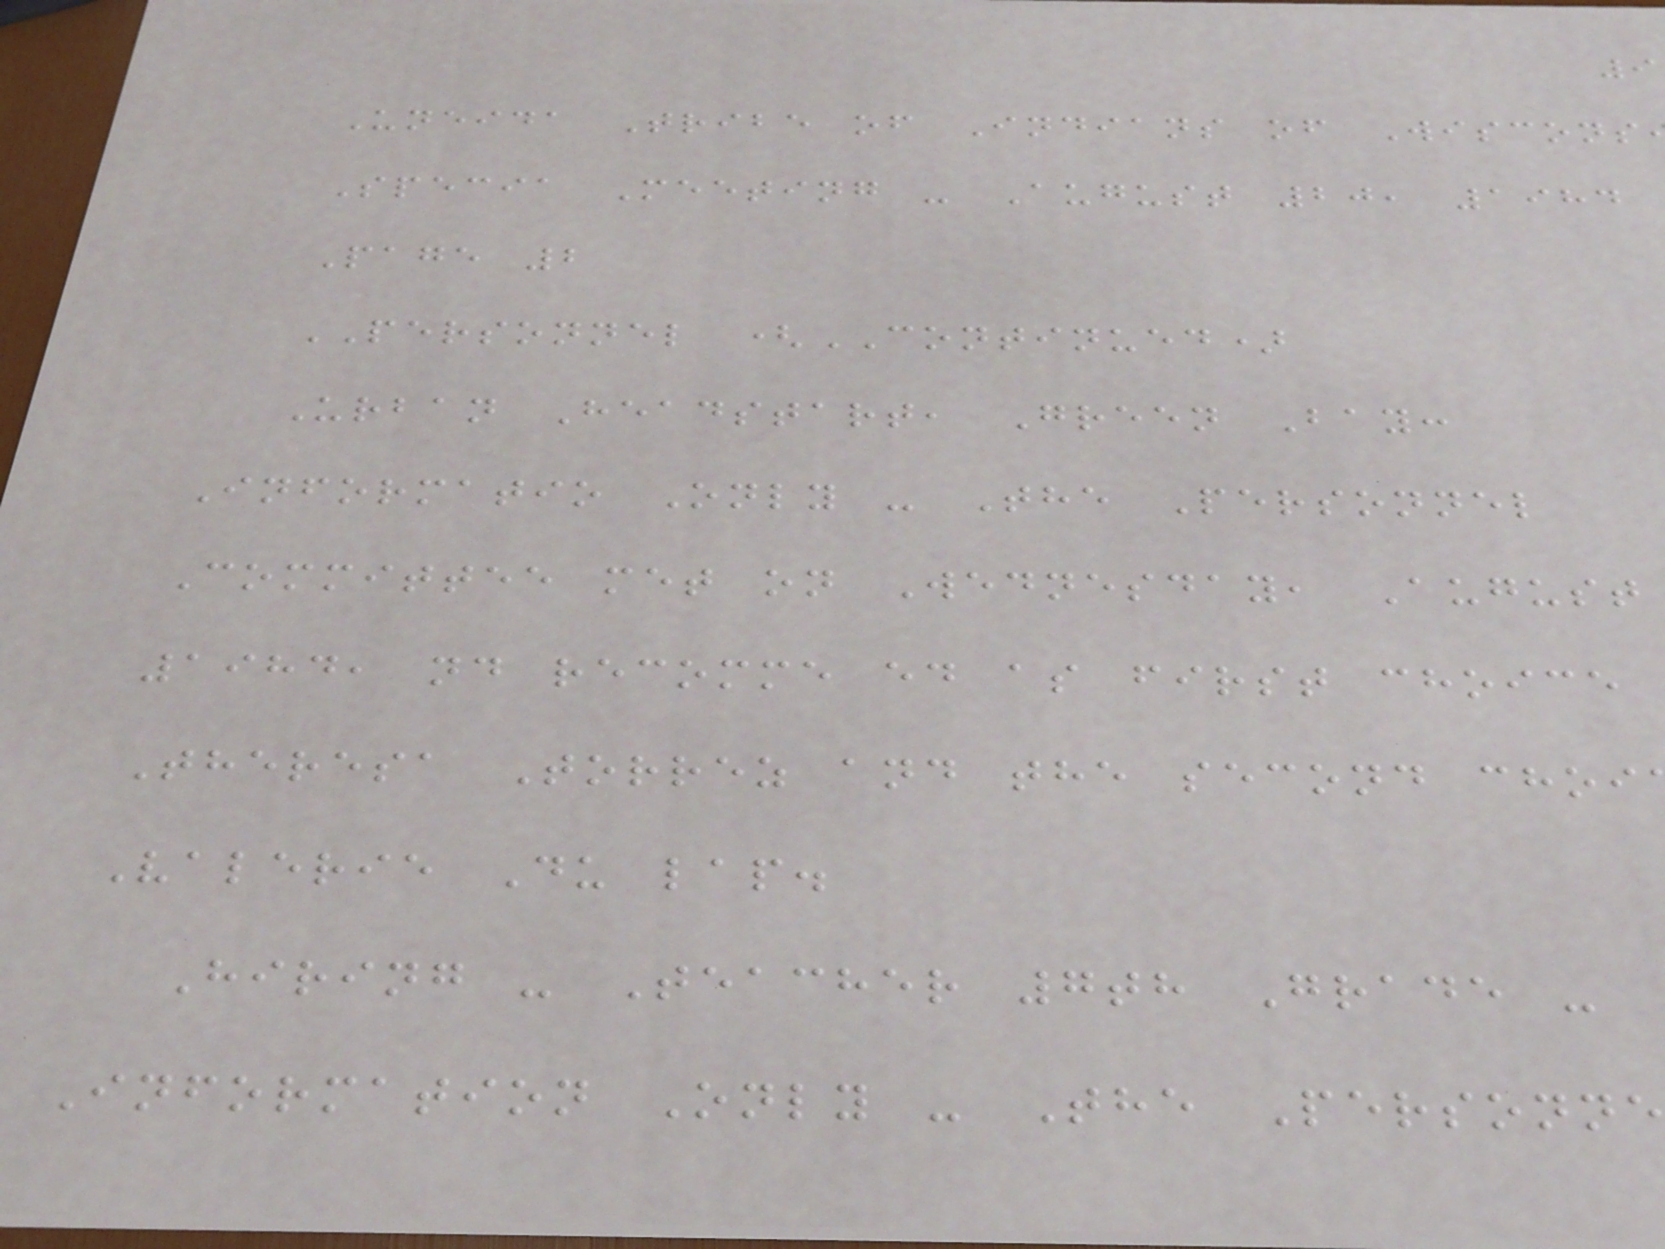Uneida Tribe of Indians of Wiscons
Specia Meeting - August 20, 1984
Page 2
PERSONNEL (CONTINUED)
Urban Headstart, Green Bay:
Informatio Only - The Personnel
Committee met on Wednesday, August
1984, nd recomme ed as first choice
Theresa Torrez and the second choi
Valerie Du lap.
Hiring - Teacher 7th Grade -
Information Only - The Personne
